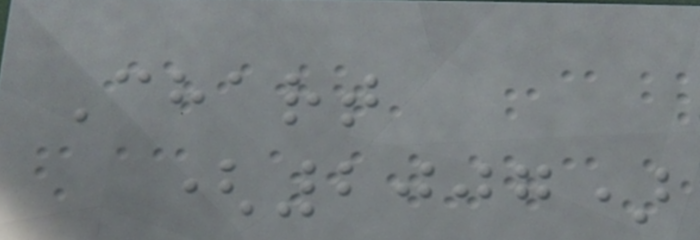Chart
(2007)
